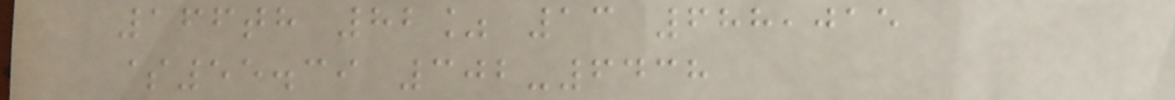166th 82% 13 688,015
$55.39 302-6438
